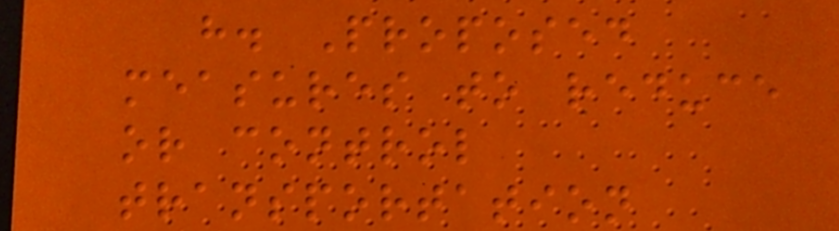h. Proposed
measures to reduce
or control
transportation
